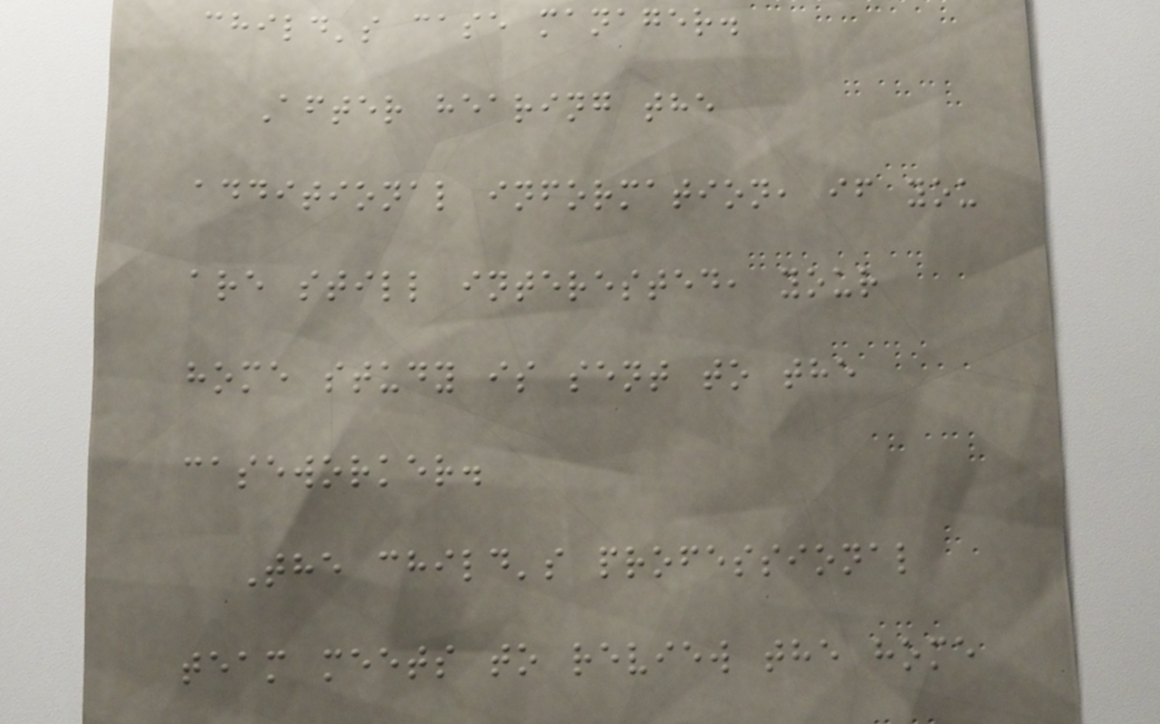child's case manager.
After hearing the
additional information, if you
are still interested, your
home study is sent to the
caseworker.
The child's professional
team meets to review the home
